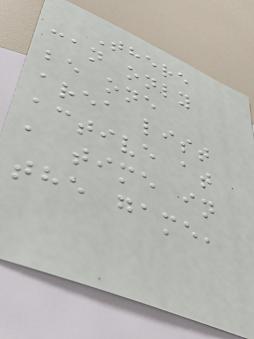There
can only
be one
area list
active at
a time in
the game,
